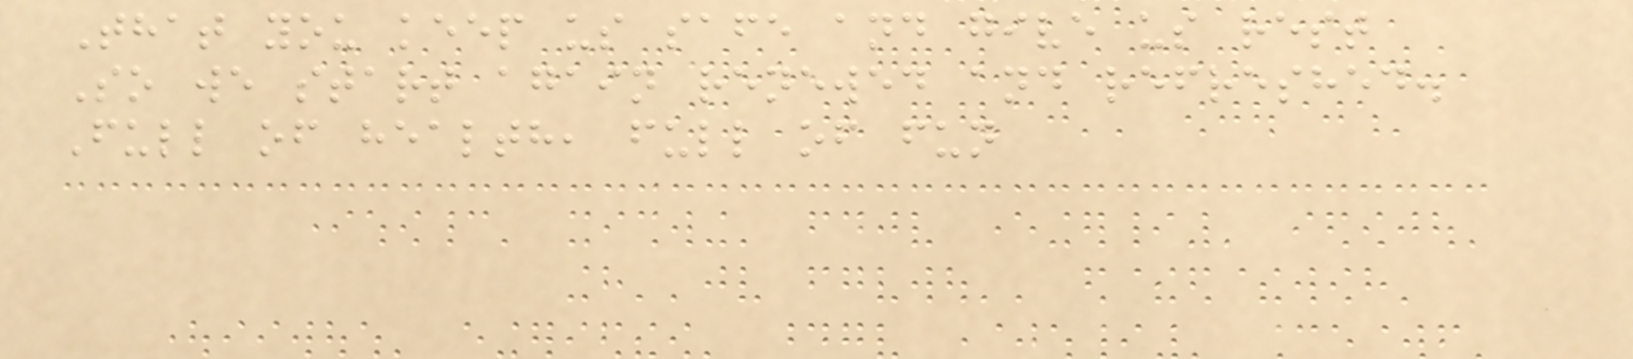That you keep us safe and give us rest
So we start again renewed and refreshed.
Full of health, full of fun
